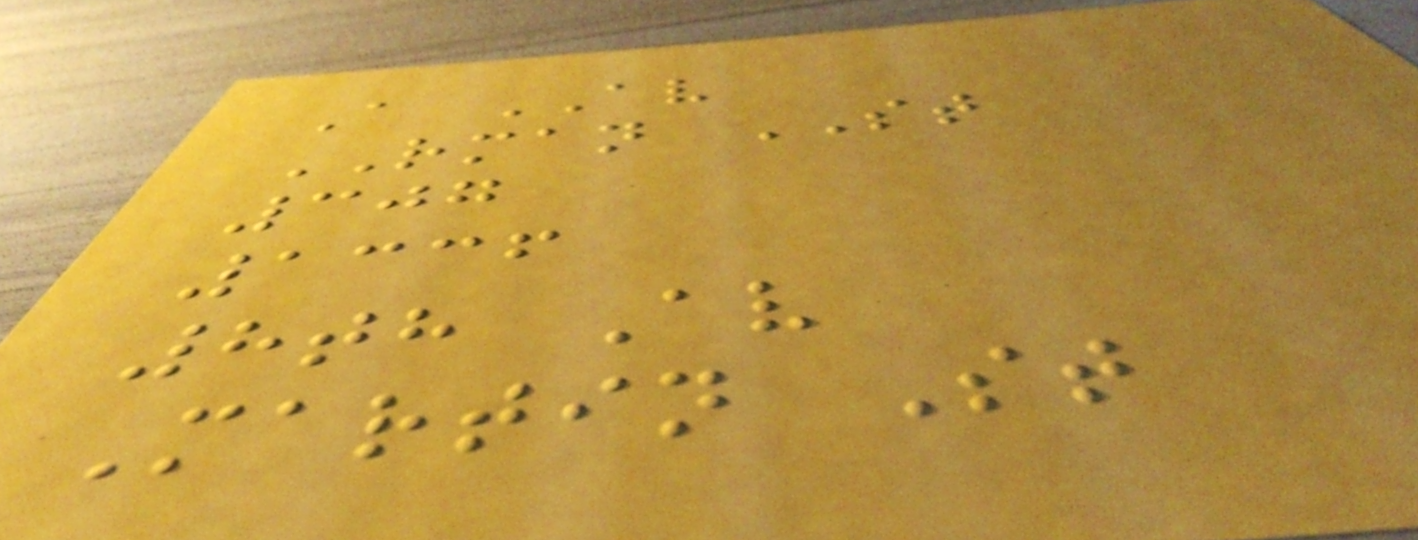A AV
RMAN ST
307
1336
8th Av
Martin St
